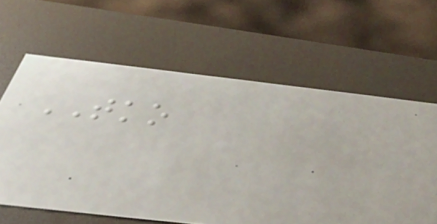TKO
